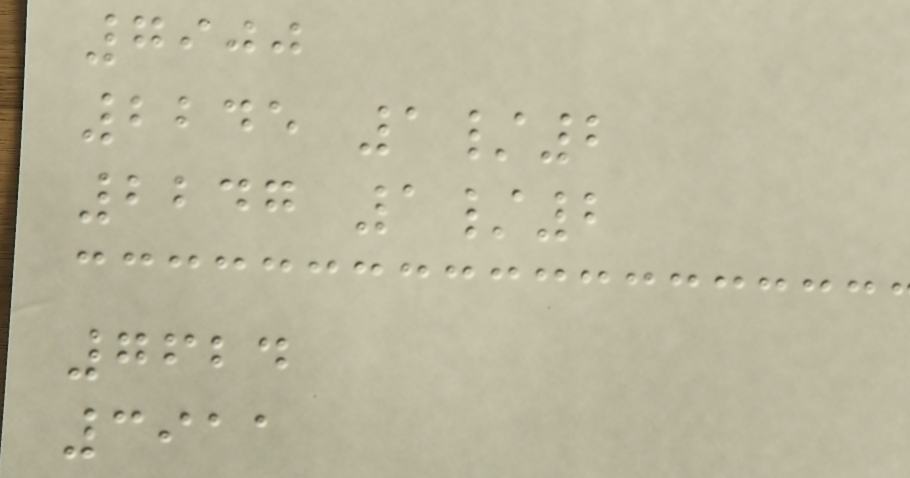7900
2245 1/2
2247 1/2
7624
3911
